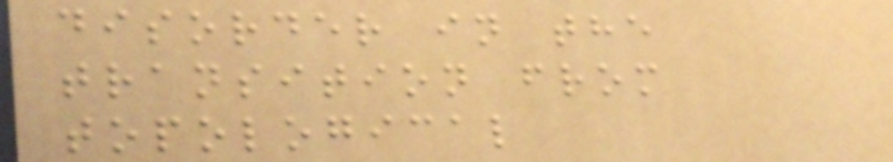disorder in the
transition from
topological
